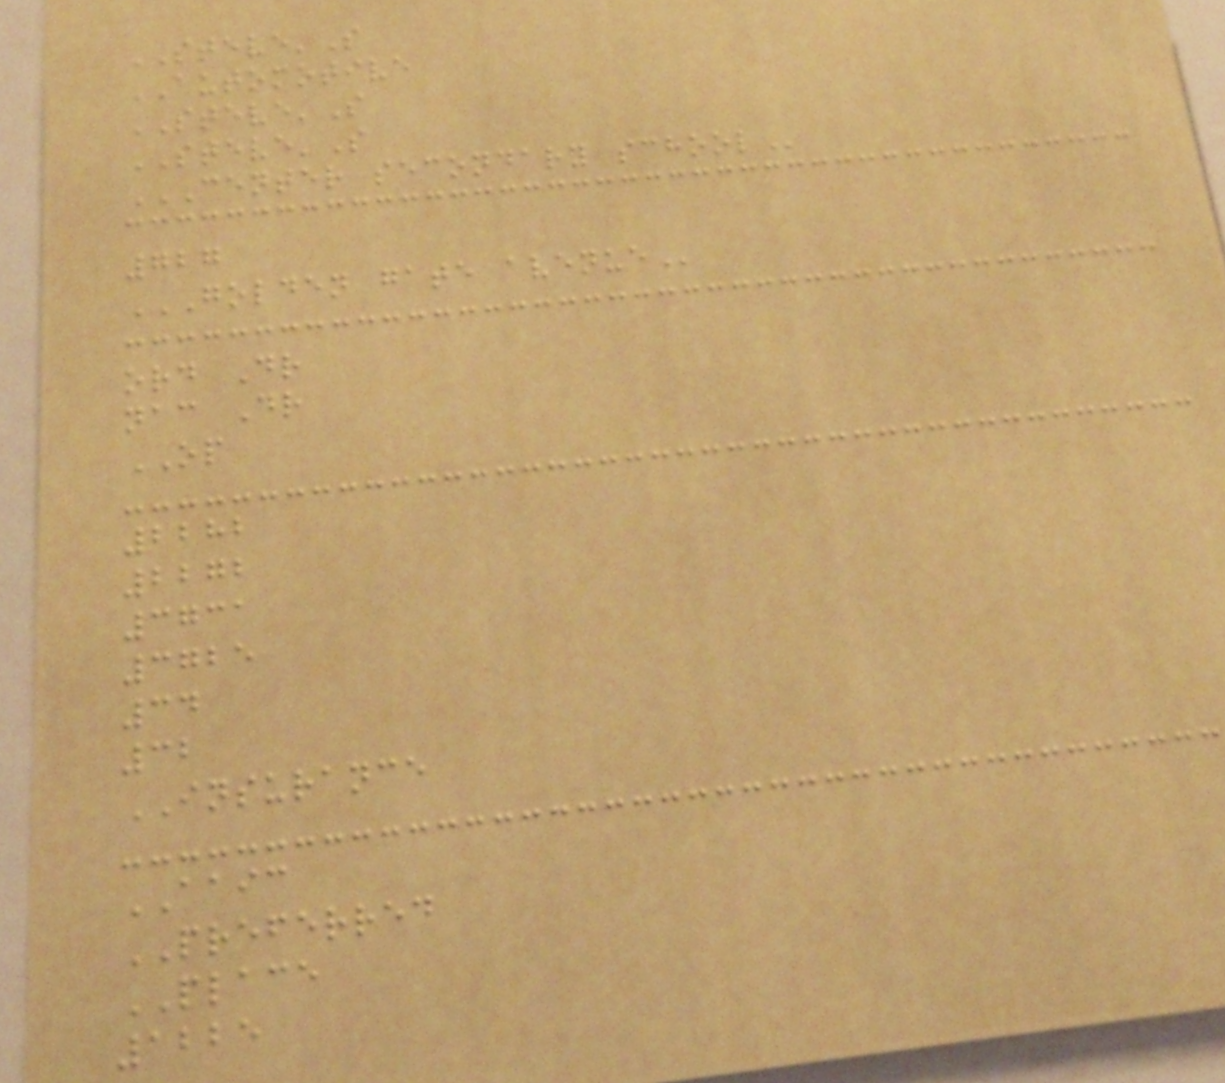STEVE'S
AUTOMOTIVE
STEVE'S
STEVE'S
CENTER SECONDARY SCHOOL
727
GOLDEN GATE AVENUE
ord Dr
nac Dr
OP
2282
2272
3731
3725
34
32
INSURANCE
AAIC
PREFERRED
PLACE
1225
